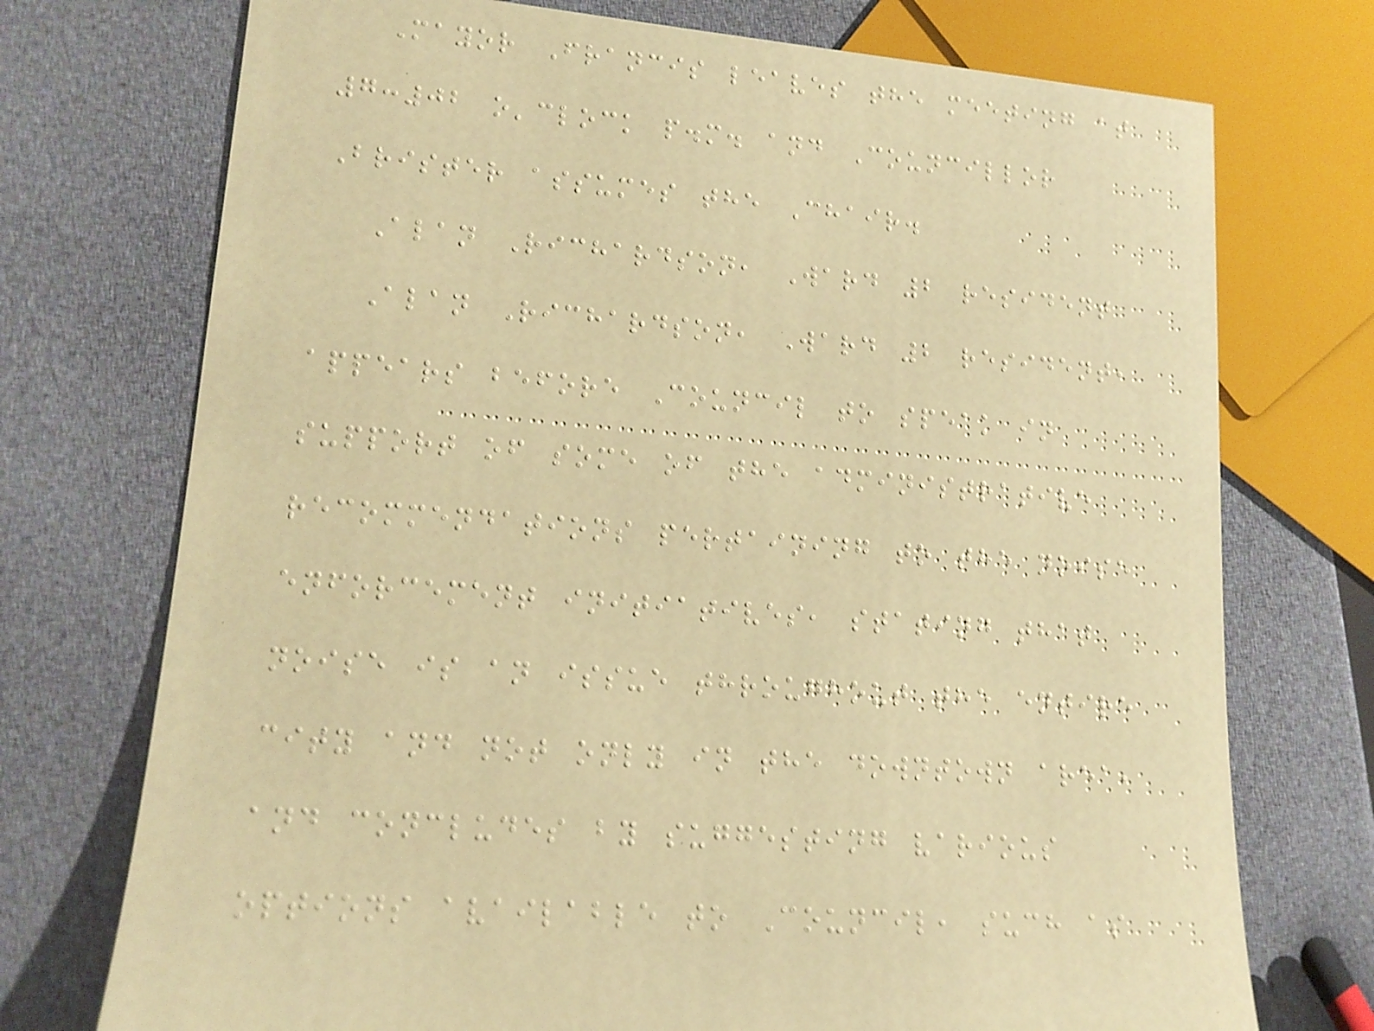Mayor Francis leaves the meeting at
7:02 o'clock p.m. and Councillor
Brister assumes the Chair.
Alan Richardson, Ward 2 resident
Alan Richardson, Ward 2 resident,
appears before Council to speak in
support of some of the administrative
recommendations pertaining to the noise
enforcement initiatives, stating that
noise is an issue throughout the entire
city and not only in the downtown area,
and concludes by suggesting various
options available to Council, such as
